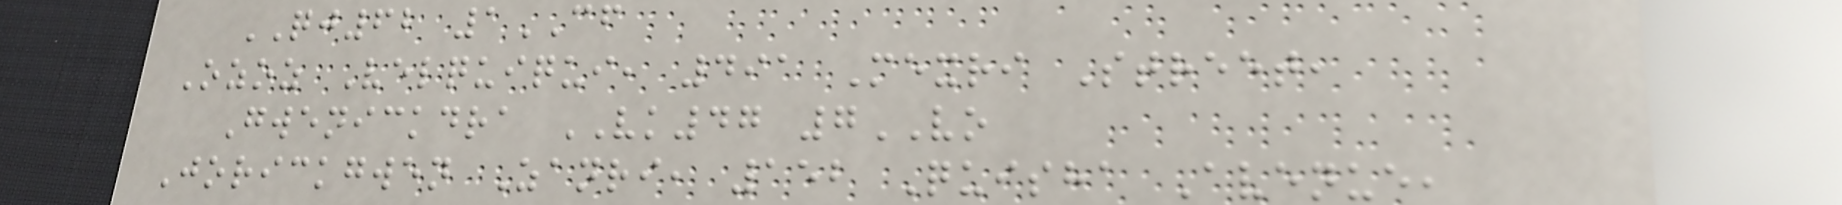QJ62 1CF
Ozoz Velquiqui, 491 Mexri Street,
Gwenickdra VK47 7VO
Jorickgwen Zanri, 152 Quisha Avenue,
